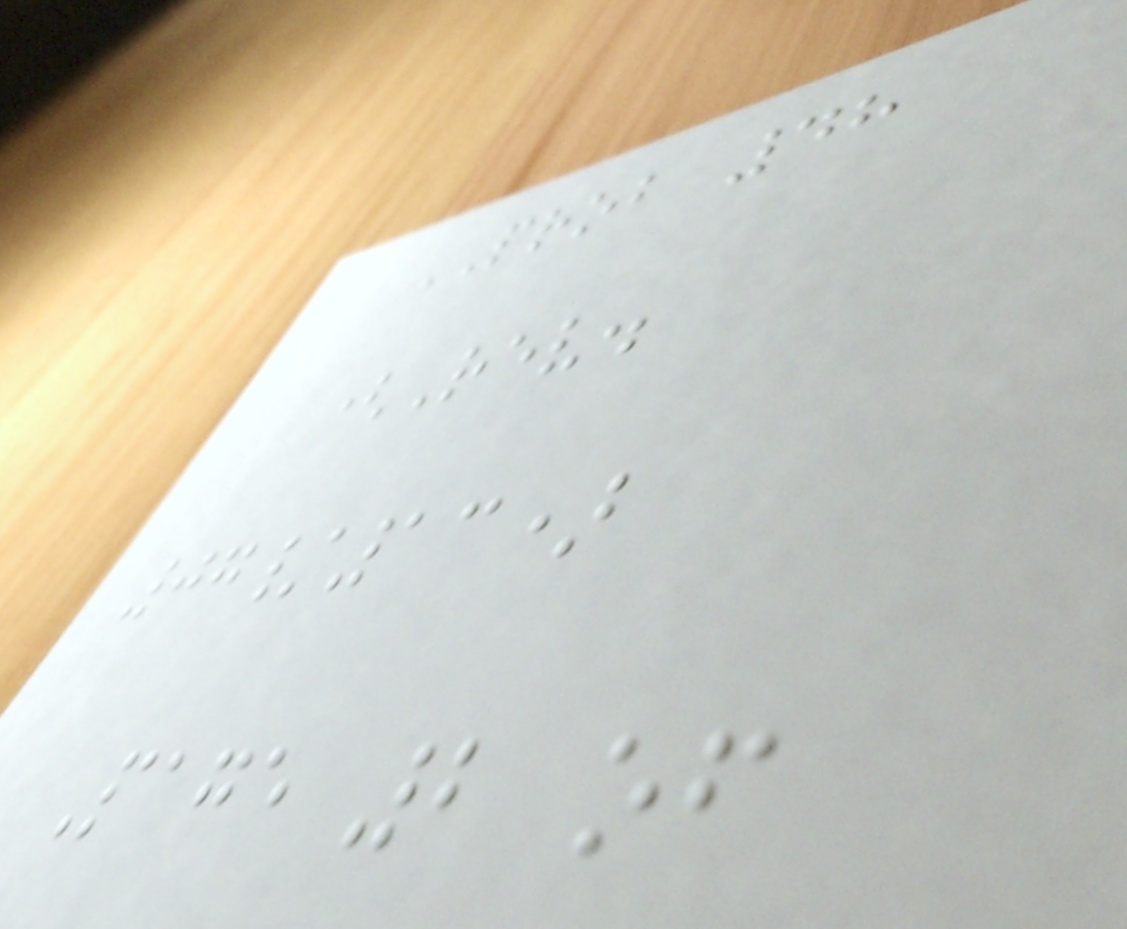PROB 48
(Rev.
07/13)
Page 2 of
